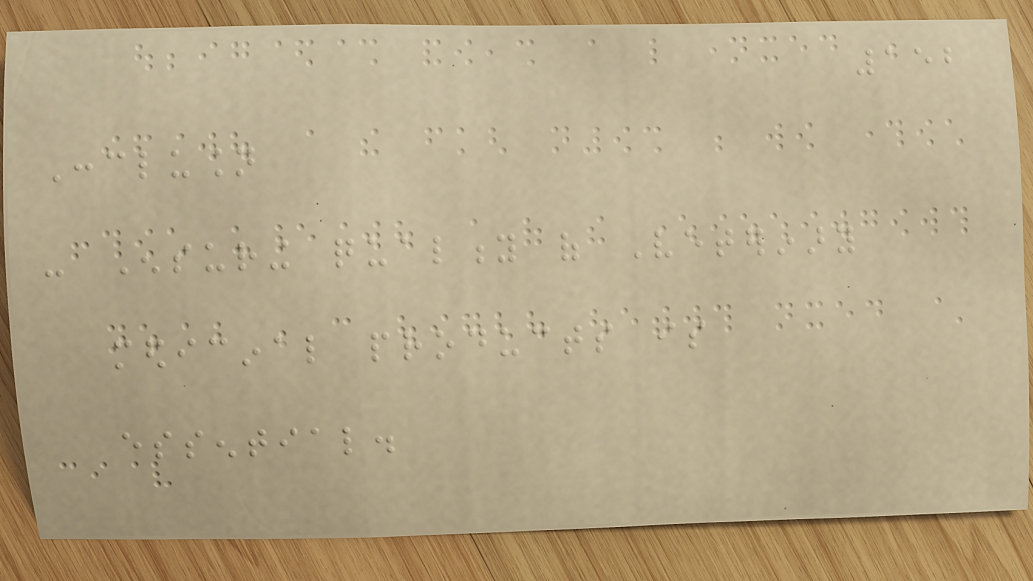152
Conclusion
- Ensuring quality of Veterinary
medicinal products is
essential.
